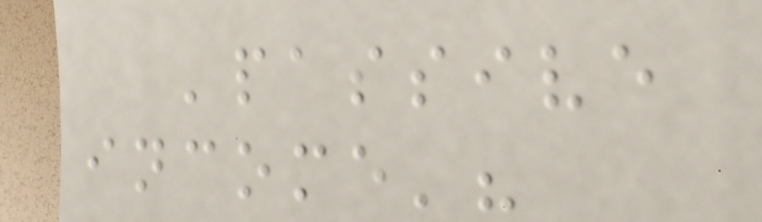'passive
income'?
